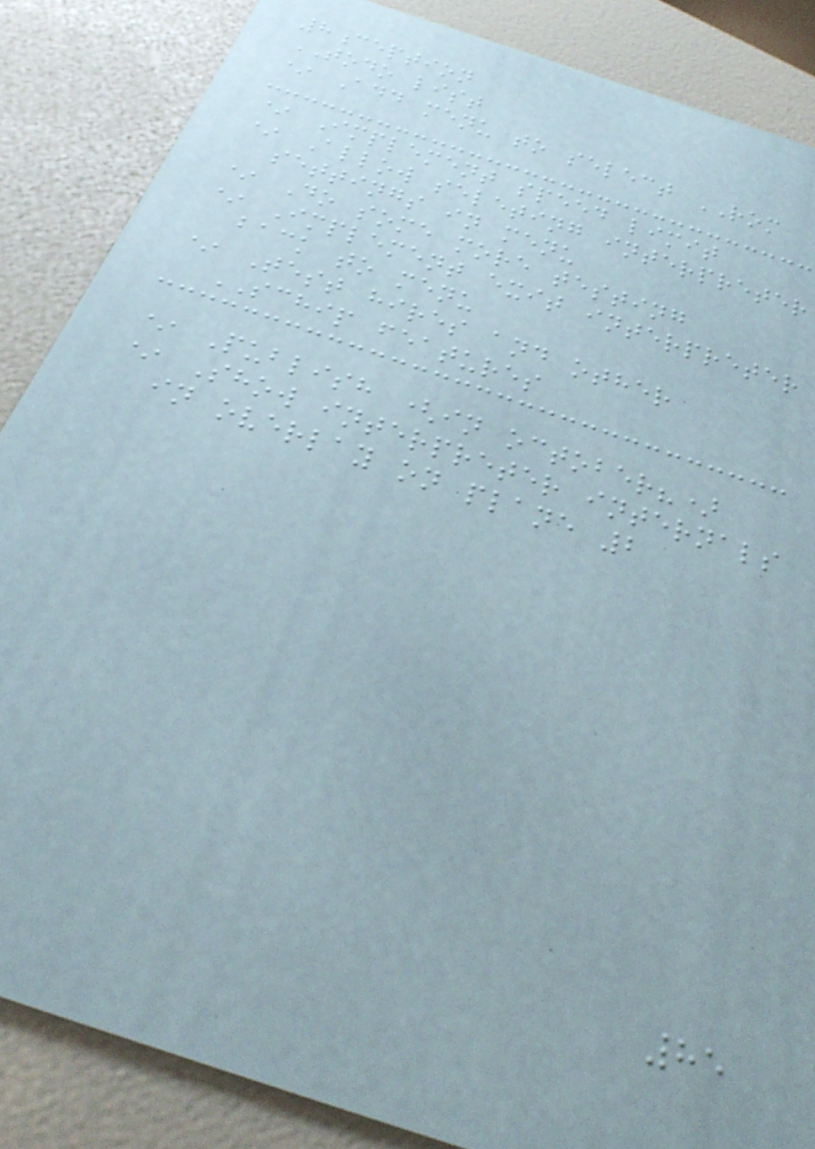8ception
TODO list
* Add menu to select ROM
* Implement speed limit
* Allow seleting interpreter
settings in menu
* Do some more testing
* Implement exit interpreter
back to menu
* Test hires and other
SCHIP features
* Publish (in october?)
* Show interpreter internals
in overlay on plane 2
85
